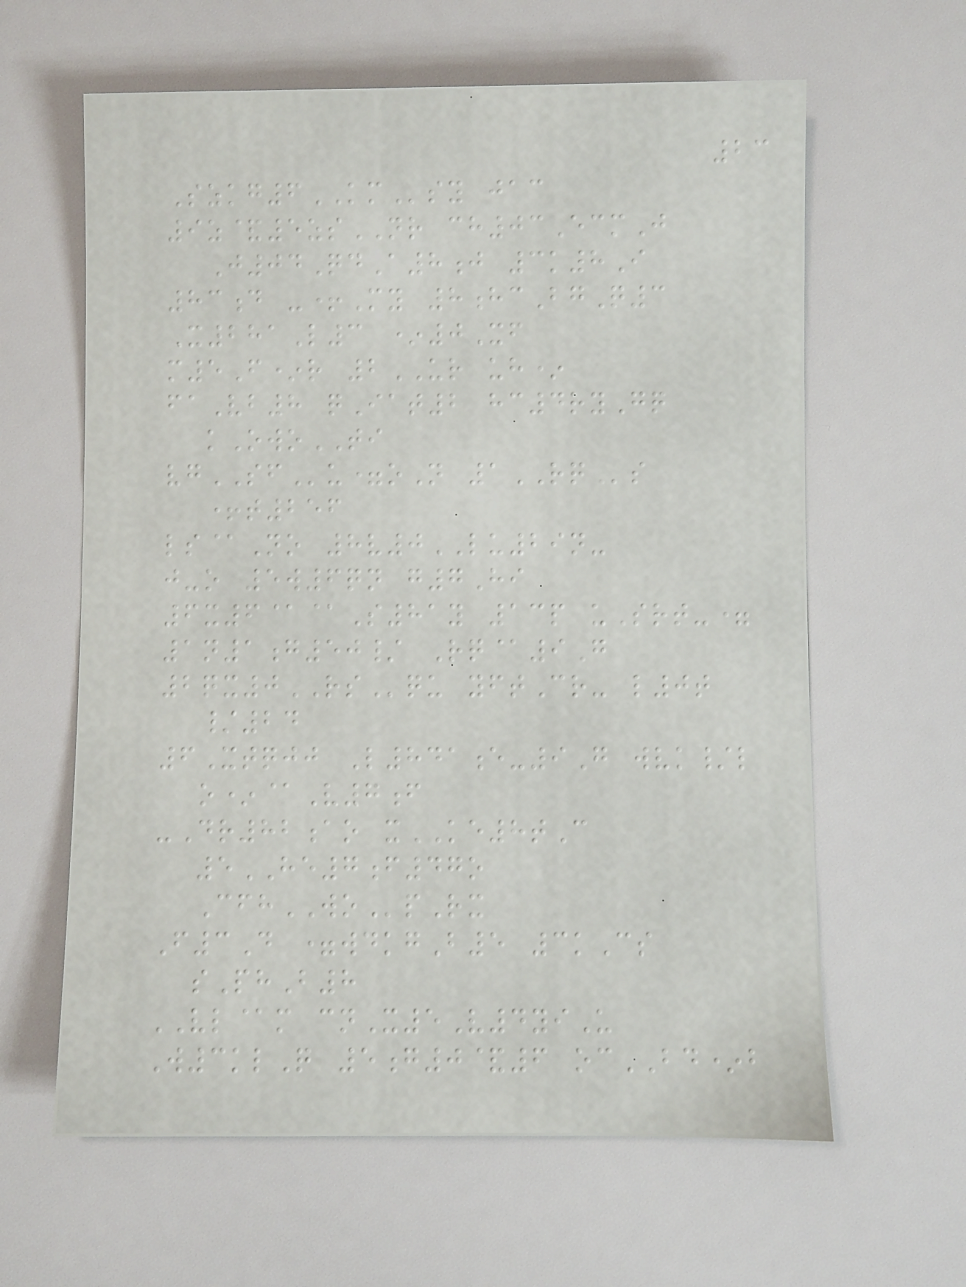23
Szkg6KMsy jac
9z&5zsNR ch03EcmJ
J04QdA8j 3k8I
83d -+My 8hcBgQ3
X281L3 *0Xf
m5F*r 2UR uh*
faVb8 qIat2 hc4ryGq
kOwoTI
vgSFu=oN 1RQs
+t256
ls@No 8v0LU29n-
j-o 5w6qn g7Hi
6x6@@S81y 13p uSrt-=
1n1g50/ Rq@9G
2qx0RSqu yftCr- l0t
/24
6Xtqjj L841e-9G wvk/l
o*@V7f
-Dr82ao xKE8tC
5HE7f47o
CfhWOpRx
F3D =wdkgB5 3kCs
sPhB8
VL@m cnX5V4yiU
W3klQ 5g0&6 ocBD*b
